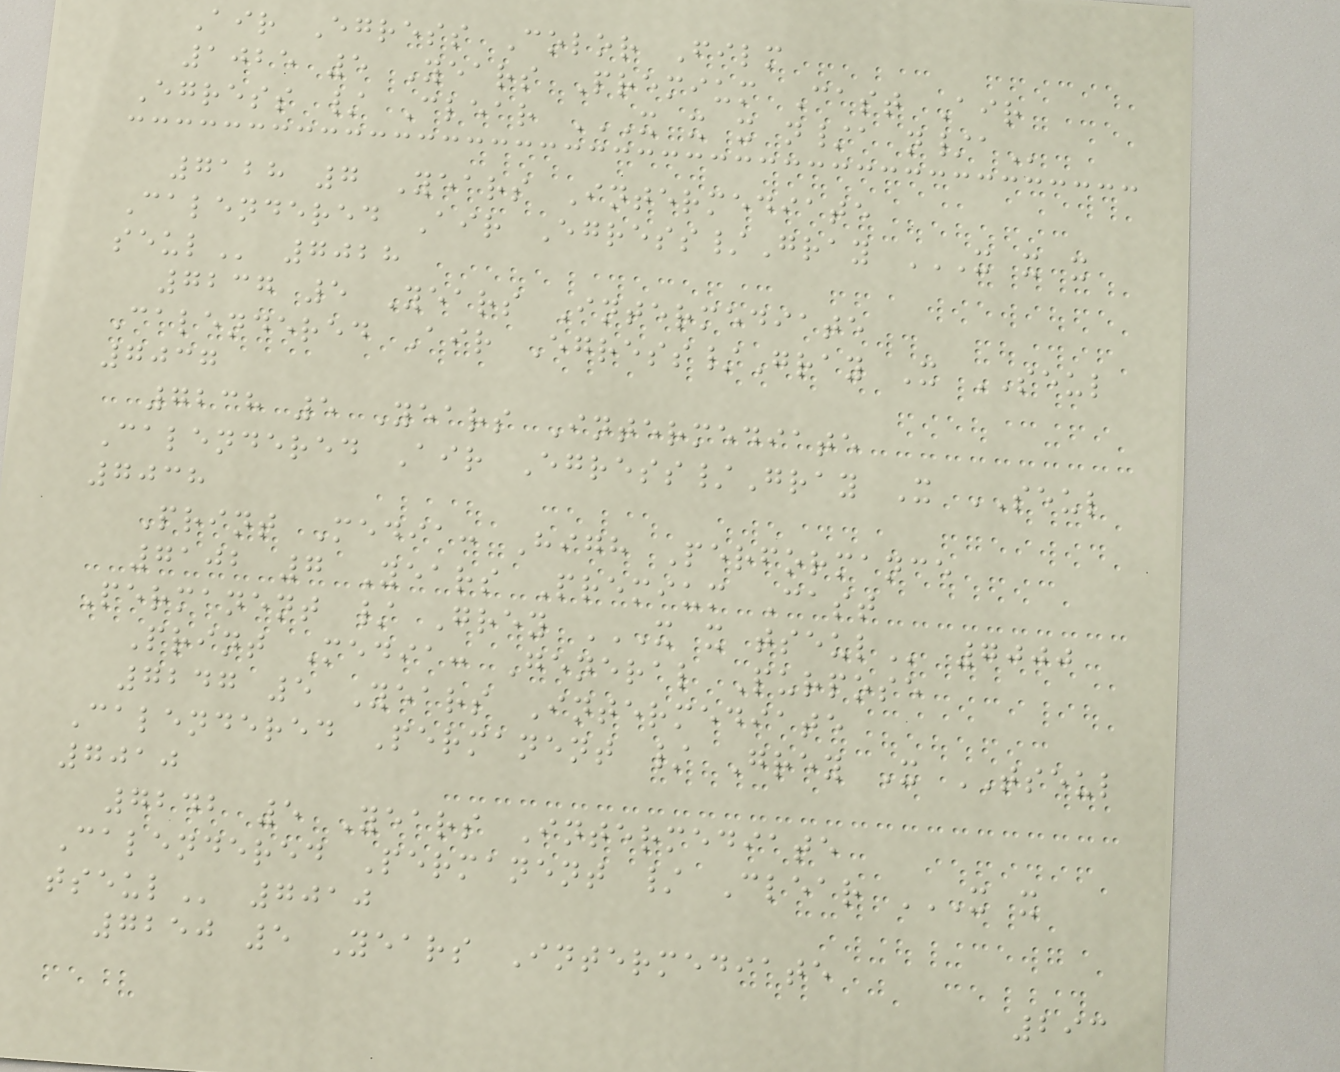Air Egress Color Film
1025 5 Years Premium Cast Air
Egress / Clear X X X N/A N/A
7128 7 Years Intermediate
Calendered Air Egress/Gray X X X
SEUL 7028
7237 5 Years Intermediate
Calendered Air Egress/Gray X SEUL
7037
7238 5 Years Intermediate
Calendered Air Egress/Gray X SEUL
7038
Print Media: High Performance
7102 7 Years Premium Cast
Permanent / Grey X X TSEUL 7000
Print Media: General Purpose
7247 5 Years Intermediate
Calendered Permanent / Grey X TSEUL
7010
7242 5 Years Intermediate
Calendered Permanent / Clear X X
TSEUL 7010
7250 5 Years Intermediate
293
